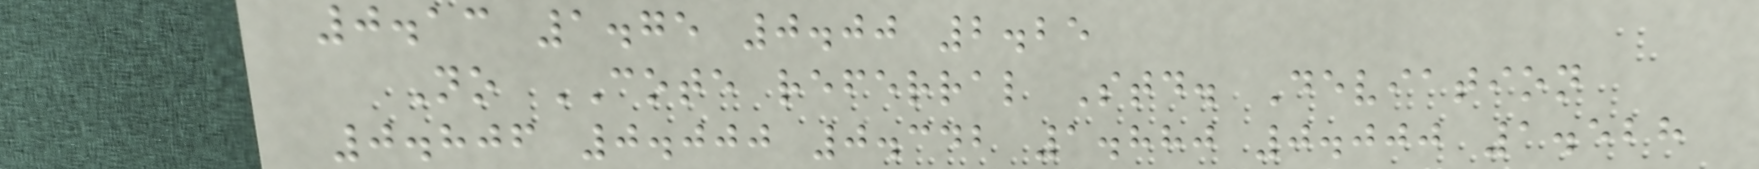0.13 1.75 0.00 2.25
No COTE referral Std. Deviation
0.806 0.000 0.342 1.880 0.000 1.528
